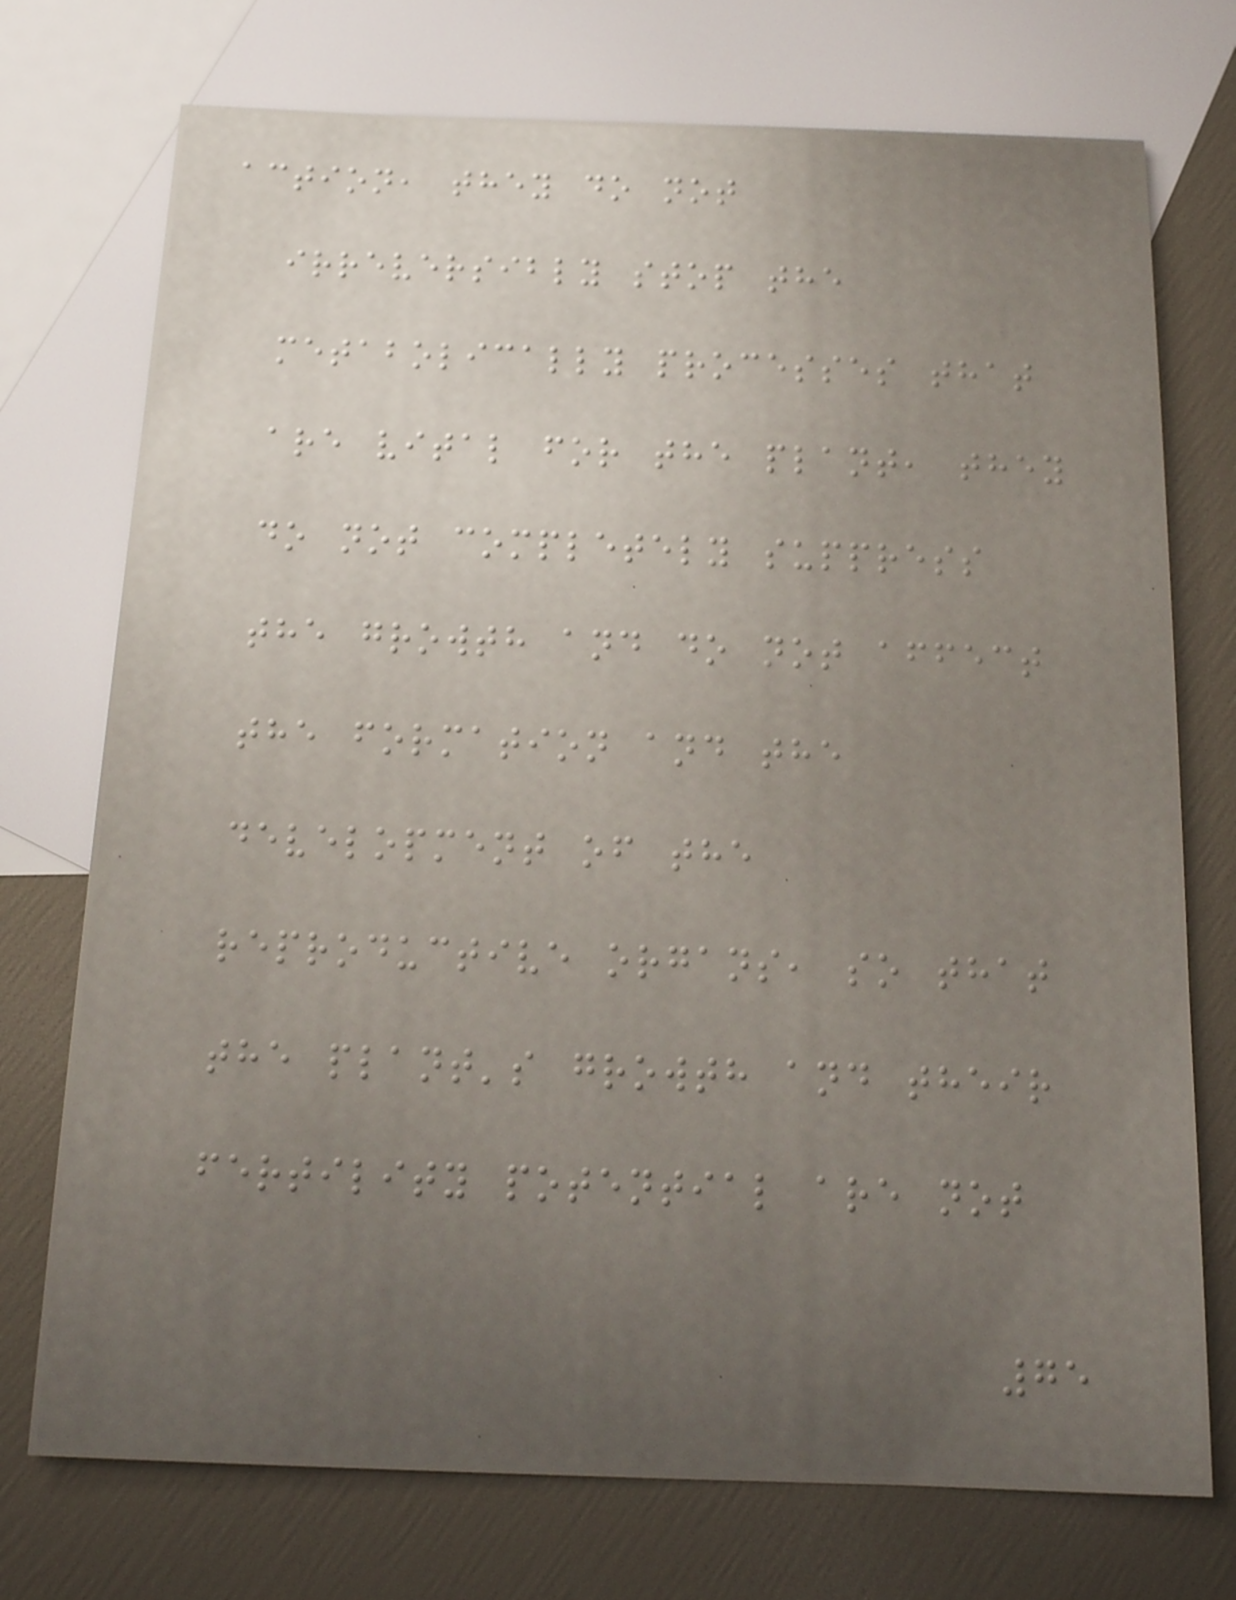action, they do not
irreversibly stop the
metabolically processes that
are vital for the plant, they
do not completely suppress
the growth and do not affect
the formation and the
development of the
reproductive organs, so that
the plant's growth and their
fertility potential are not
75
